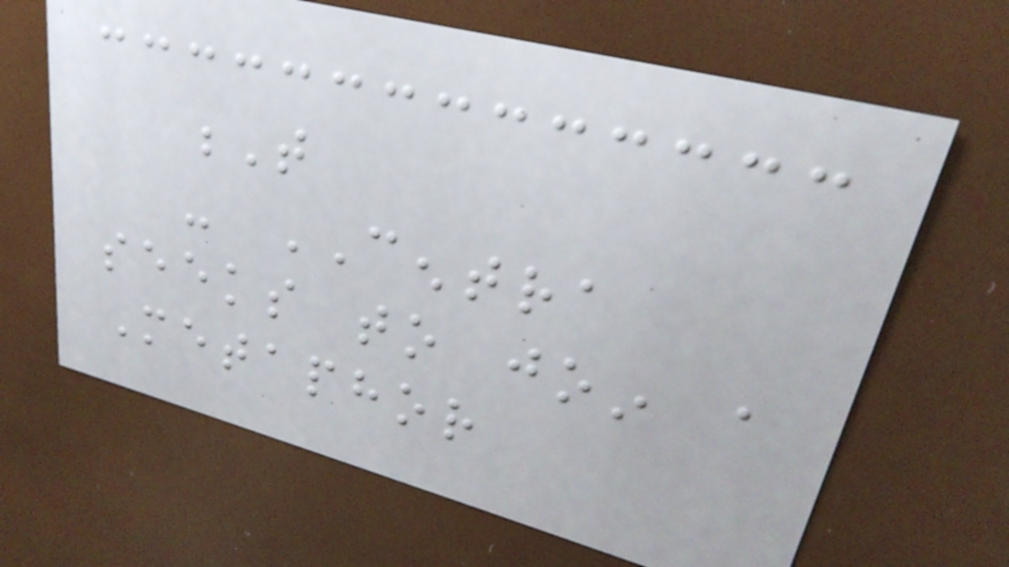T
- CENTRA
seeks to join a
Metaphor
